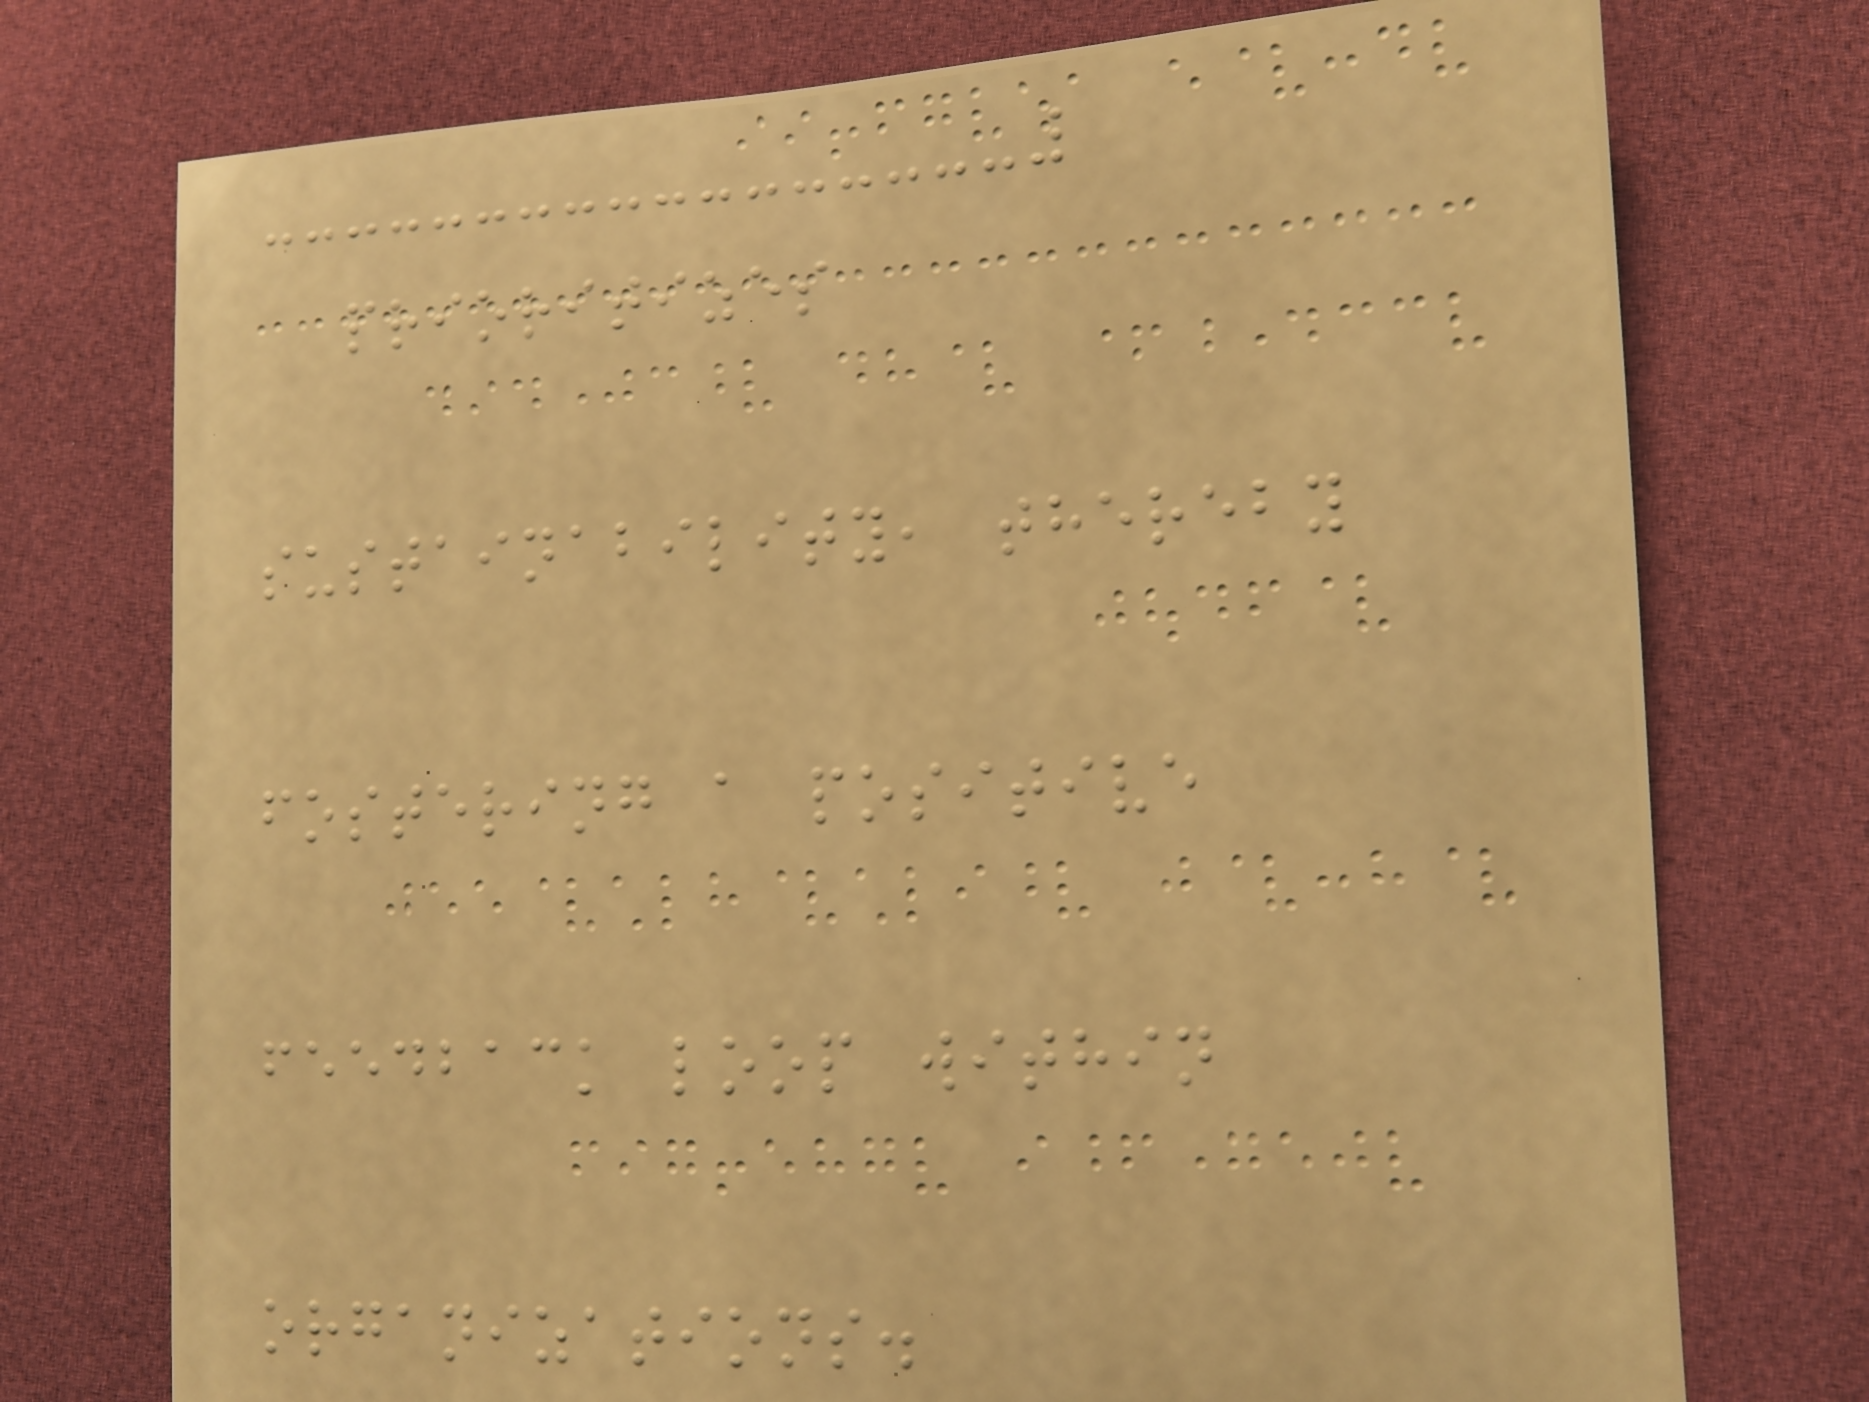prioritizes
sustainability, thereby
fostering a positive
feedback loop within
organizations.
